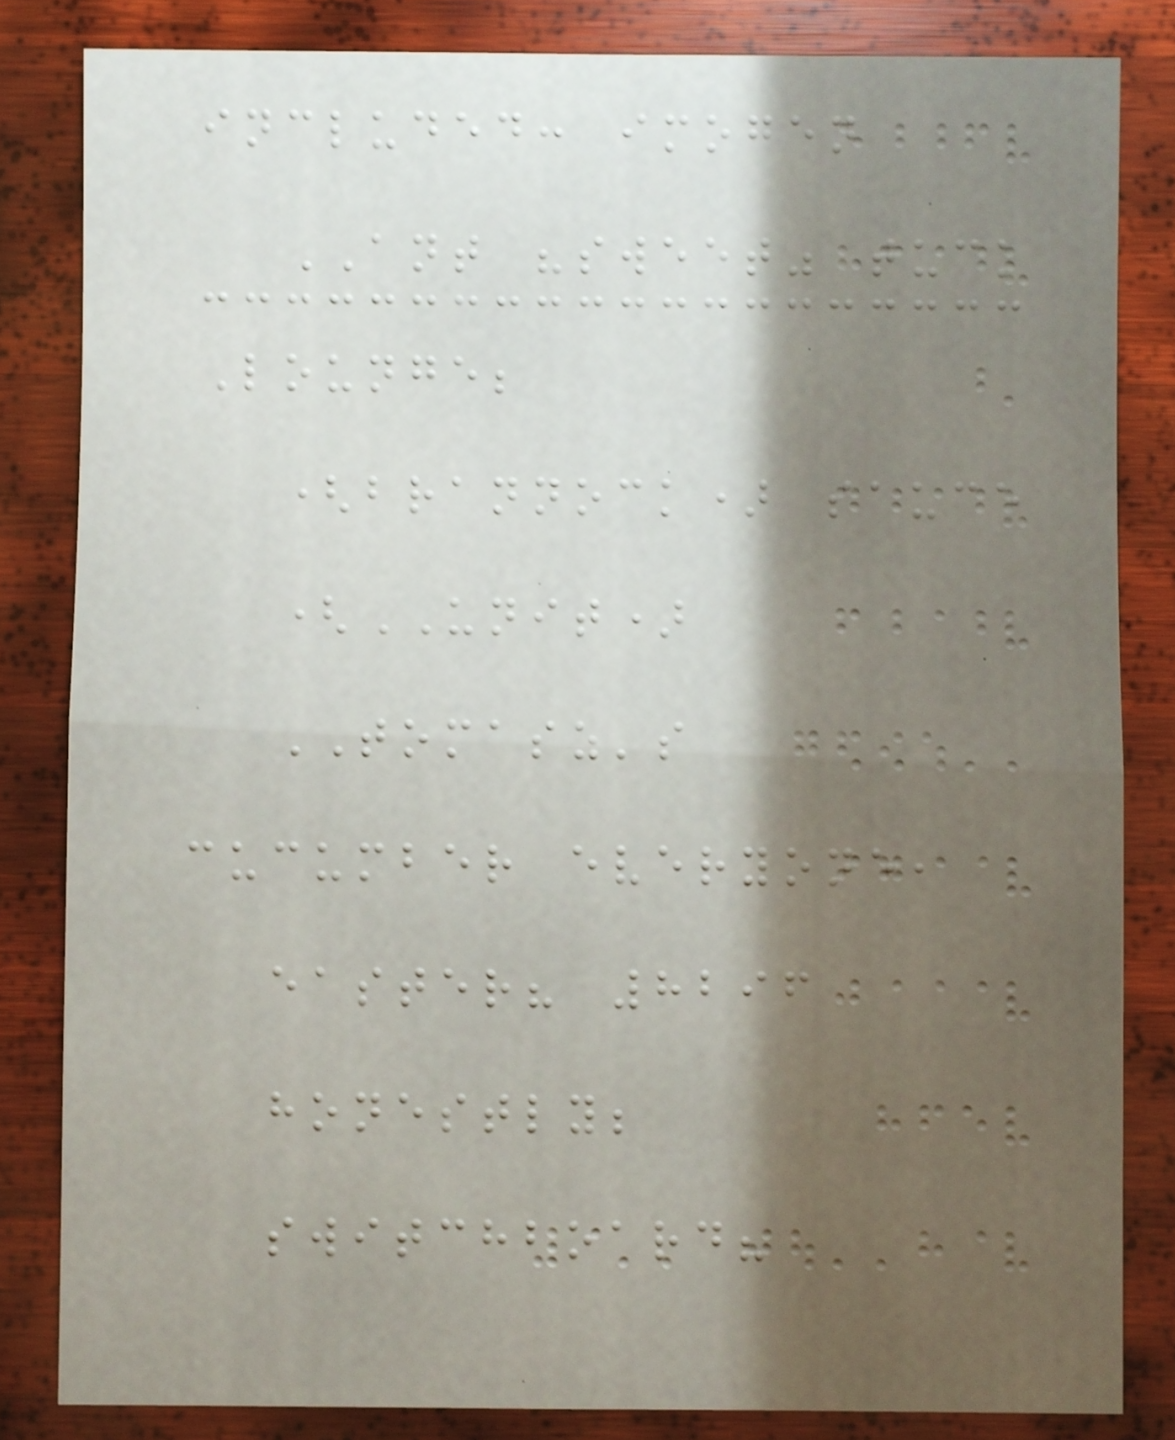included: imogen
ANT "sweet" tuck
Lounge;
(brannock) sauce
(UNIT)
TOMASZ's
cucumber everyone,
easter? 8296
honestly;
switchboard?
